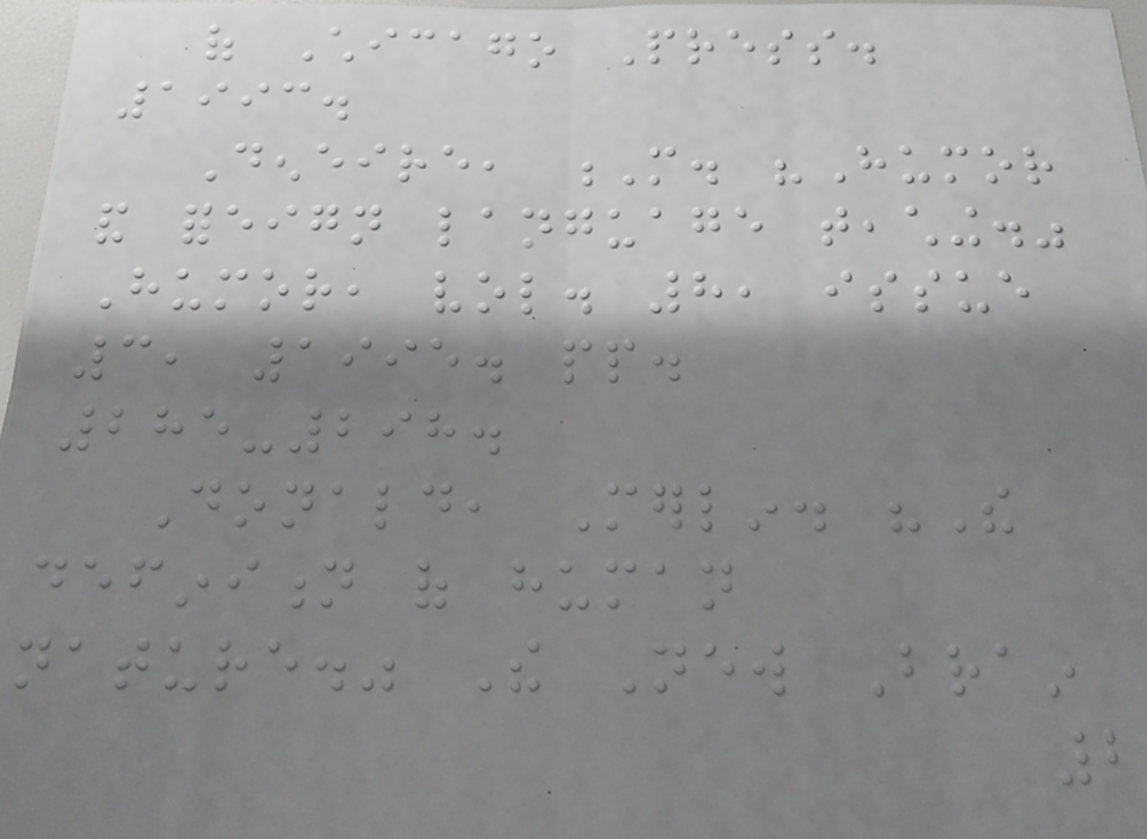of Chicago Press.
1993.
Deneire, M. "Humor
and foreign language teaching."
Humor, vol. 8, issue
3, 1995. pp.
285-298.
Donald, Merlin. "The
definition of human
nature." The New Brain
2
